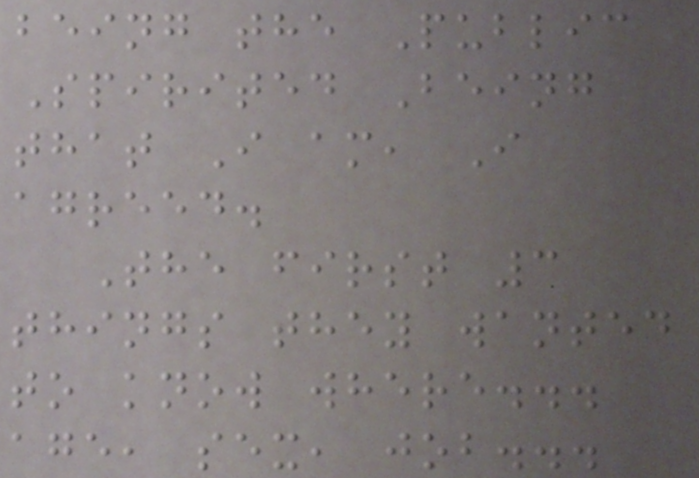being the Public
Spirited Being
that I am, I
agreed.
The first 3
things they wanted
to know where...
age, sex, job...
